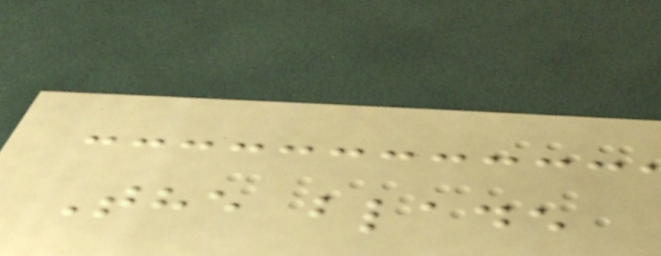The blade
